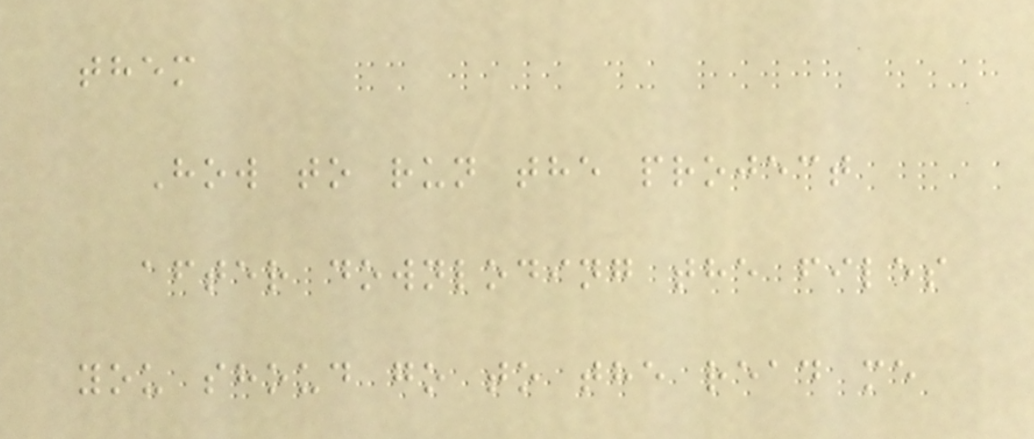them
How to run the project
after downloding the files
you shoud go to the read me
